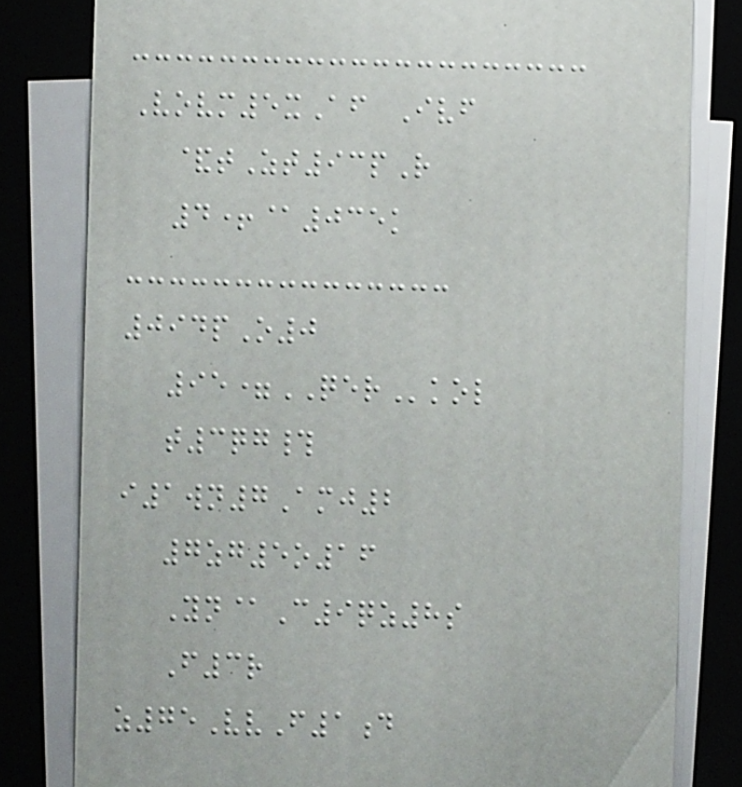Vovm5xAf Ivf
&tZt93pR
4+@035k
094pO0
95=QERkol
t3qg#
i1wn7Amj2
7zg5o16
Yn@C9qz8s
F3r
z75VvF1d
